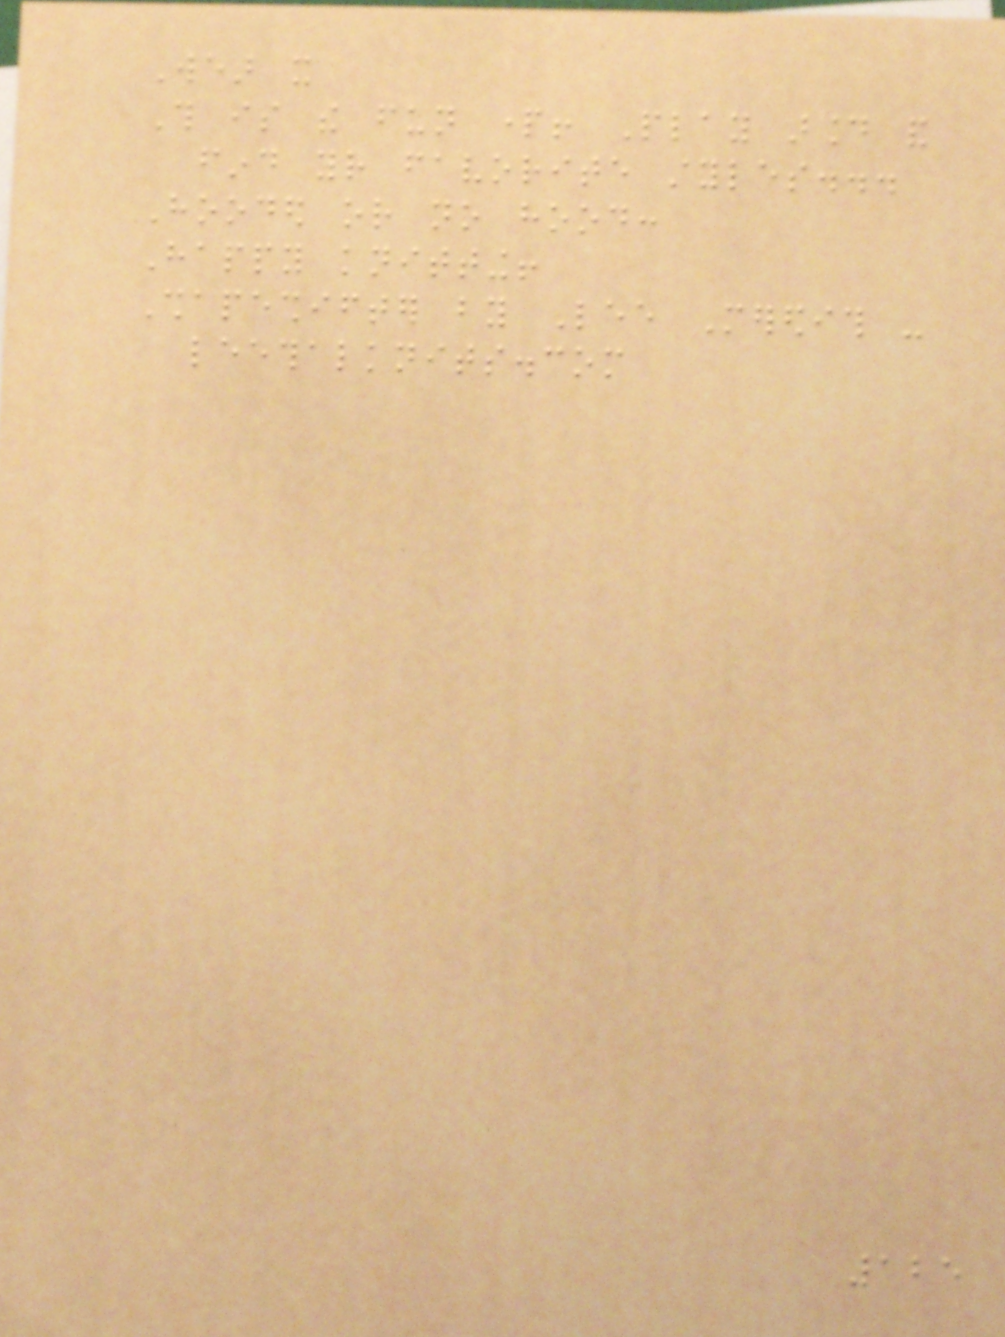Wear it
This is the fun part! Play around and
find your favorite styles...
Hooded or no hood:
Happy knitting!
Shapeshifter by Lee Meredith -
leethalknits.com
125
